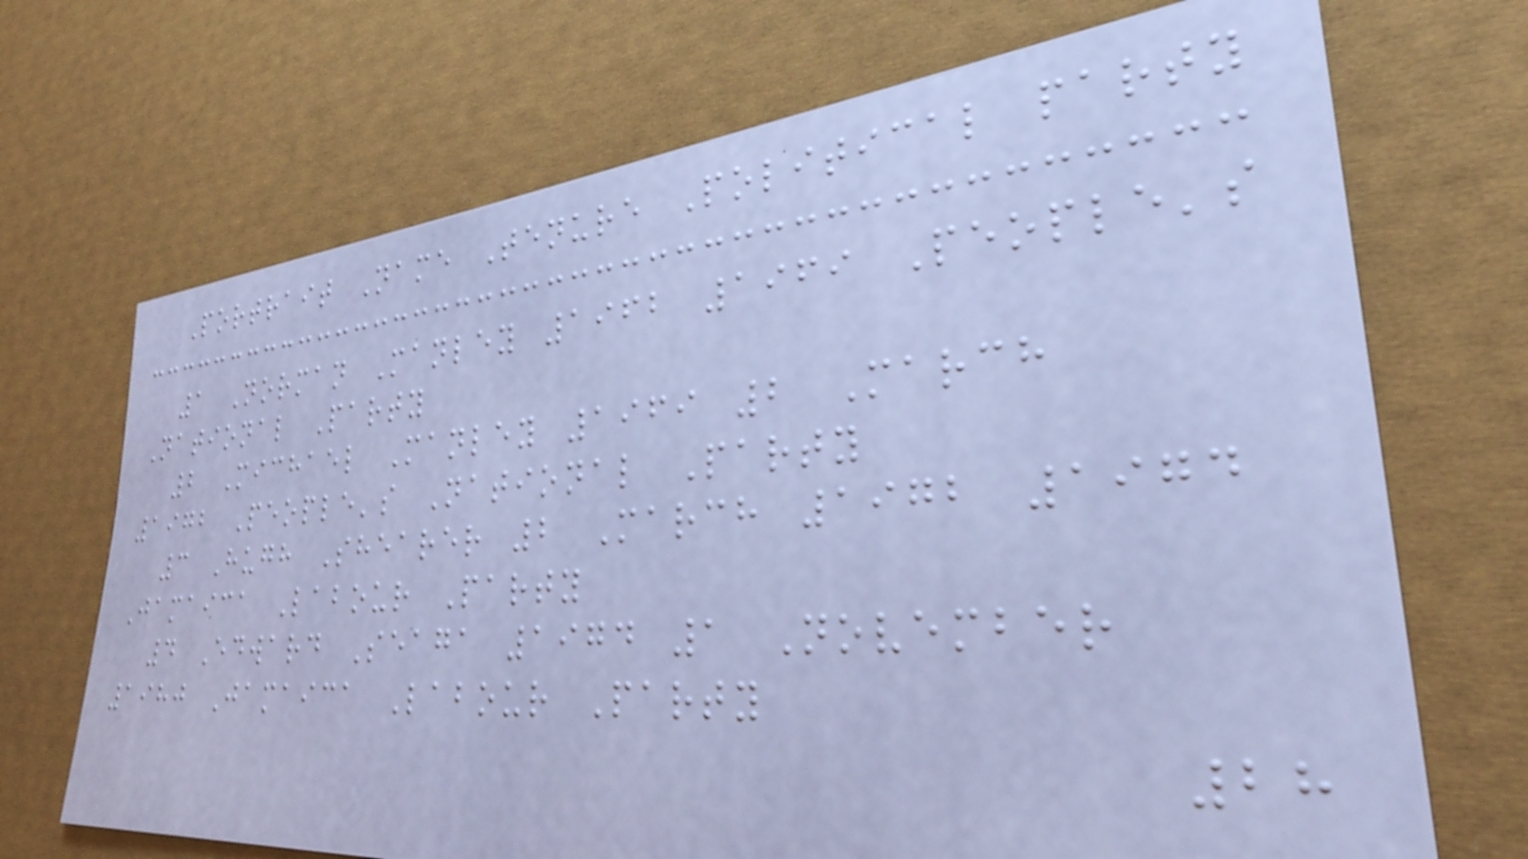Portrait Name Tenure Political party
1 Norman Manley 1962 1969 People's
National Party
2 Michael Manley 1969 2 March
1972 People's National Party
3 Hugh Shearer 2 March 1972 1974
Jamaica Labour Party
4 Edward Seaga 1974 1 November
1980 Jamaica Labour Party
28
